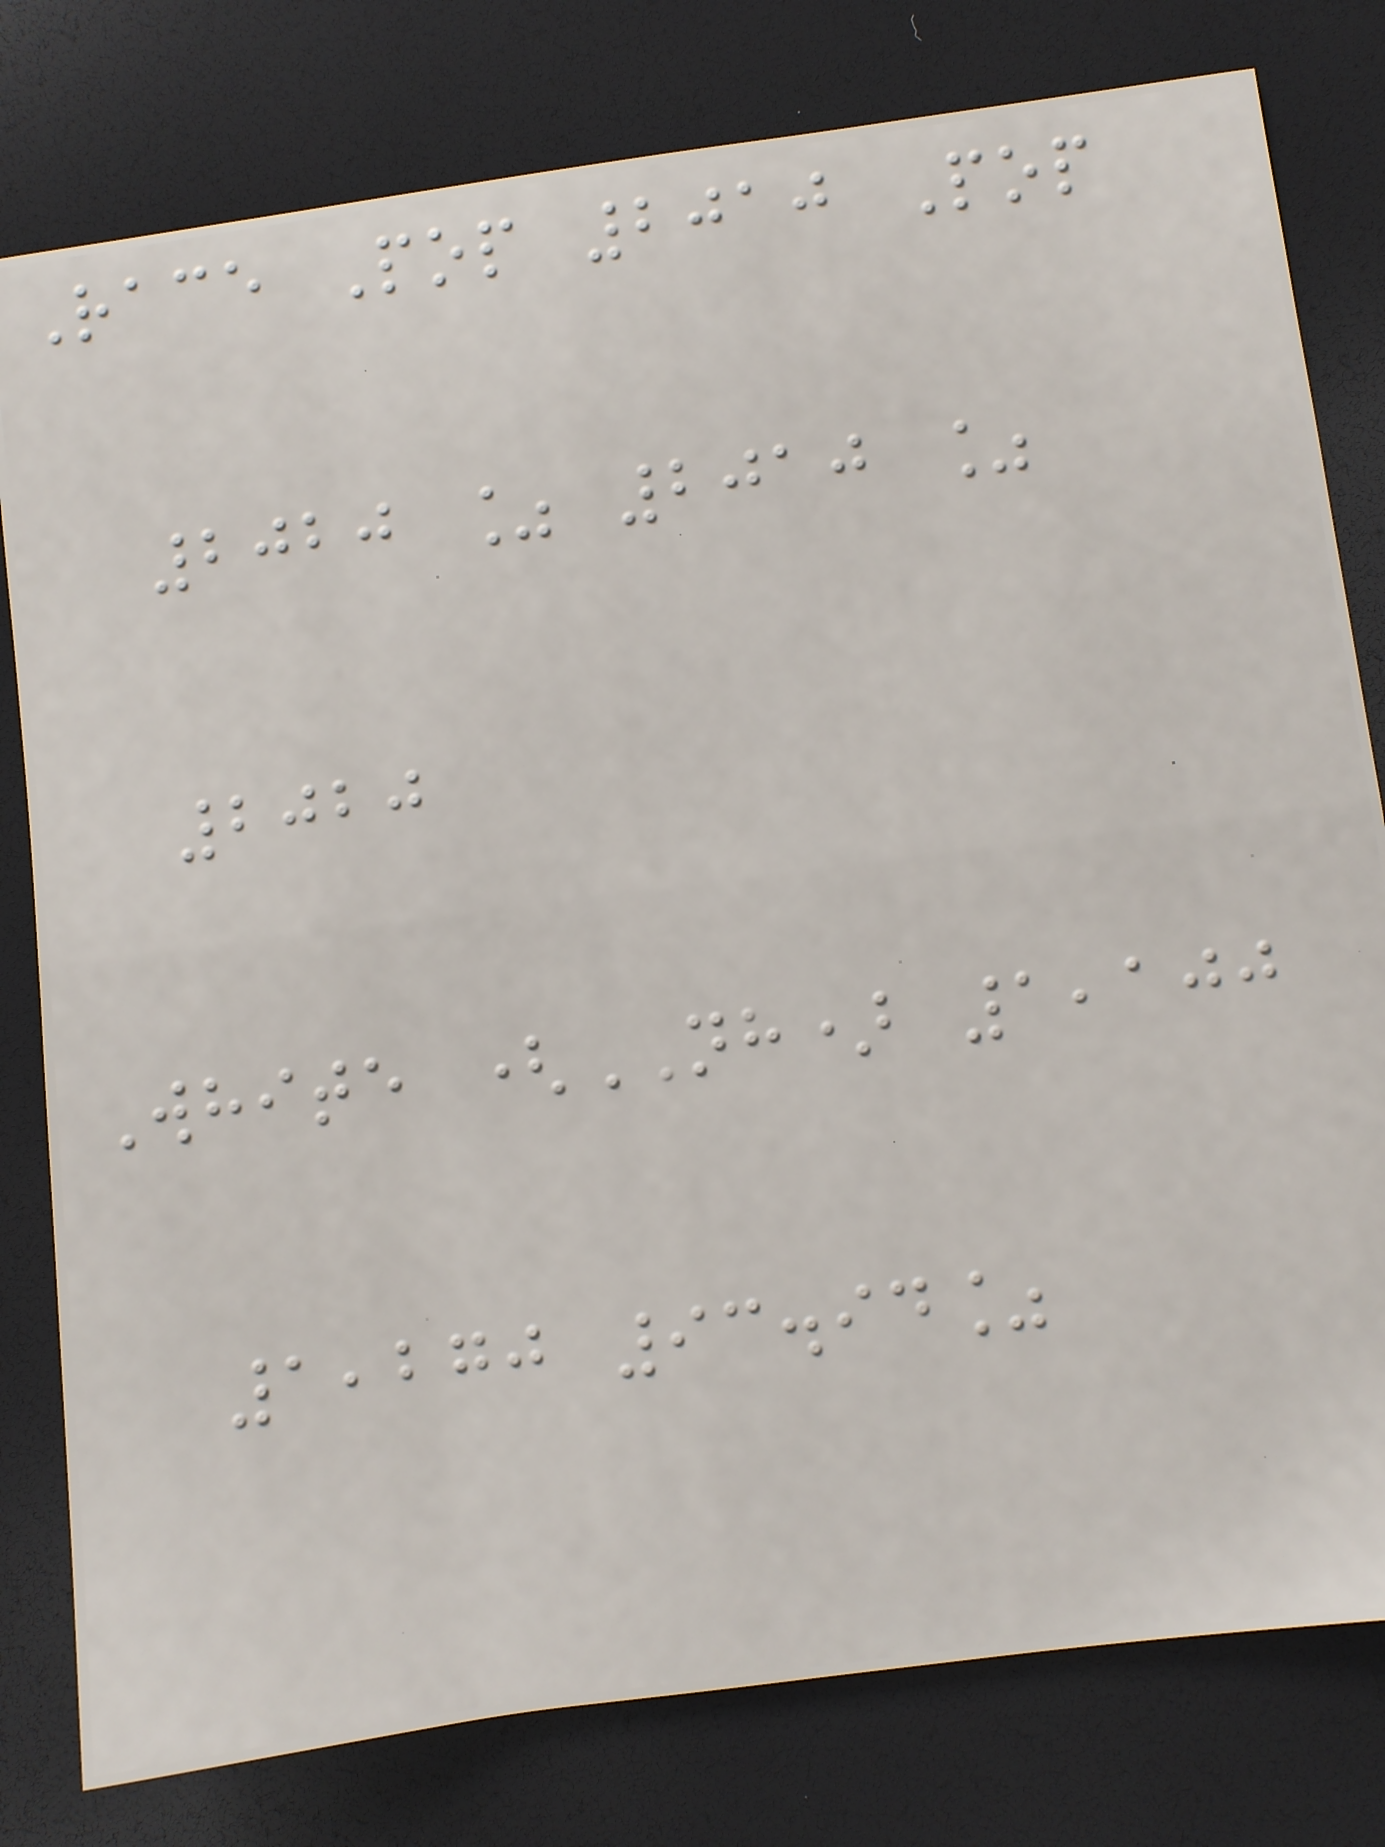Race Pop 2010 Pop
2020 % 2010 %
2020
White (NH) 1,100
1,270 93.94%
